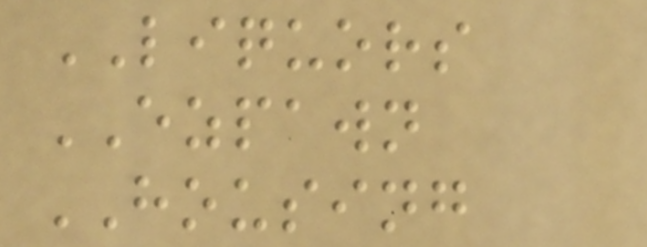LIQUORS
EZPAWN
HOUSING
